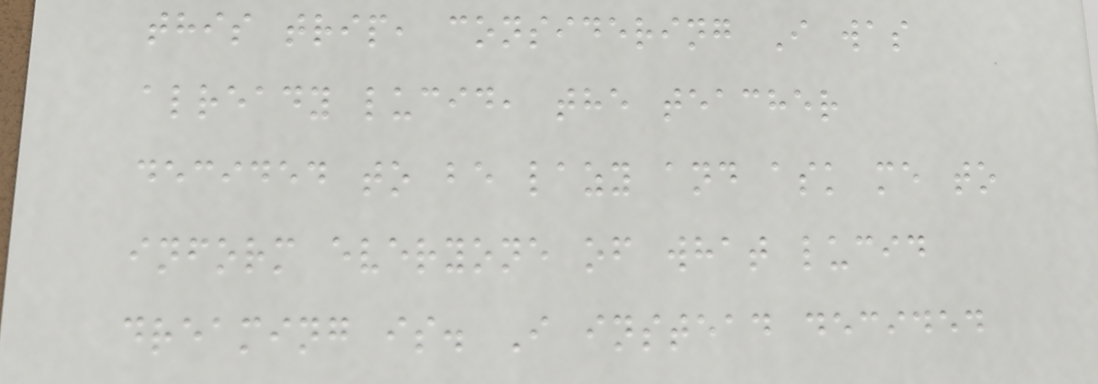this trip, considering I was
already lucid, the teacher
decided to be lazy and ask me to
inform everyone of what lucid
dreaming is. I instead decided
